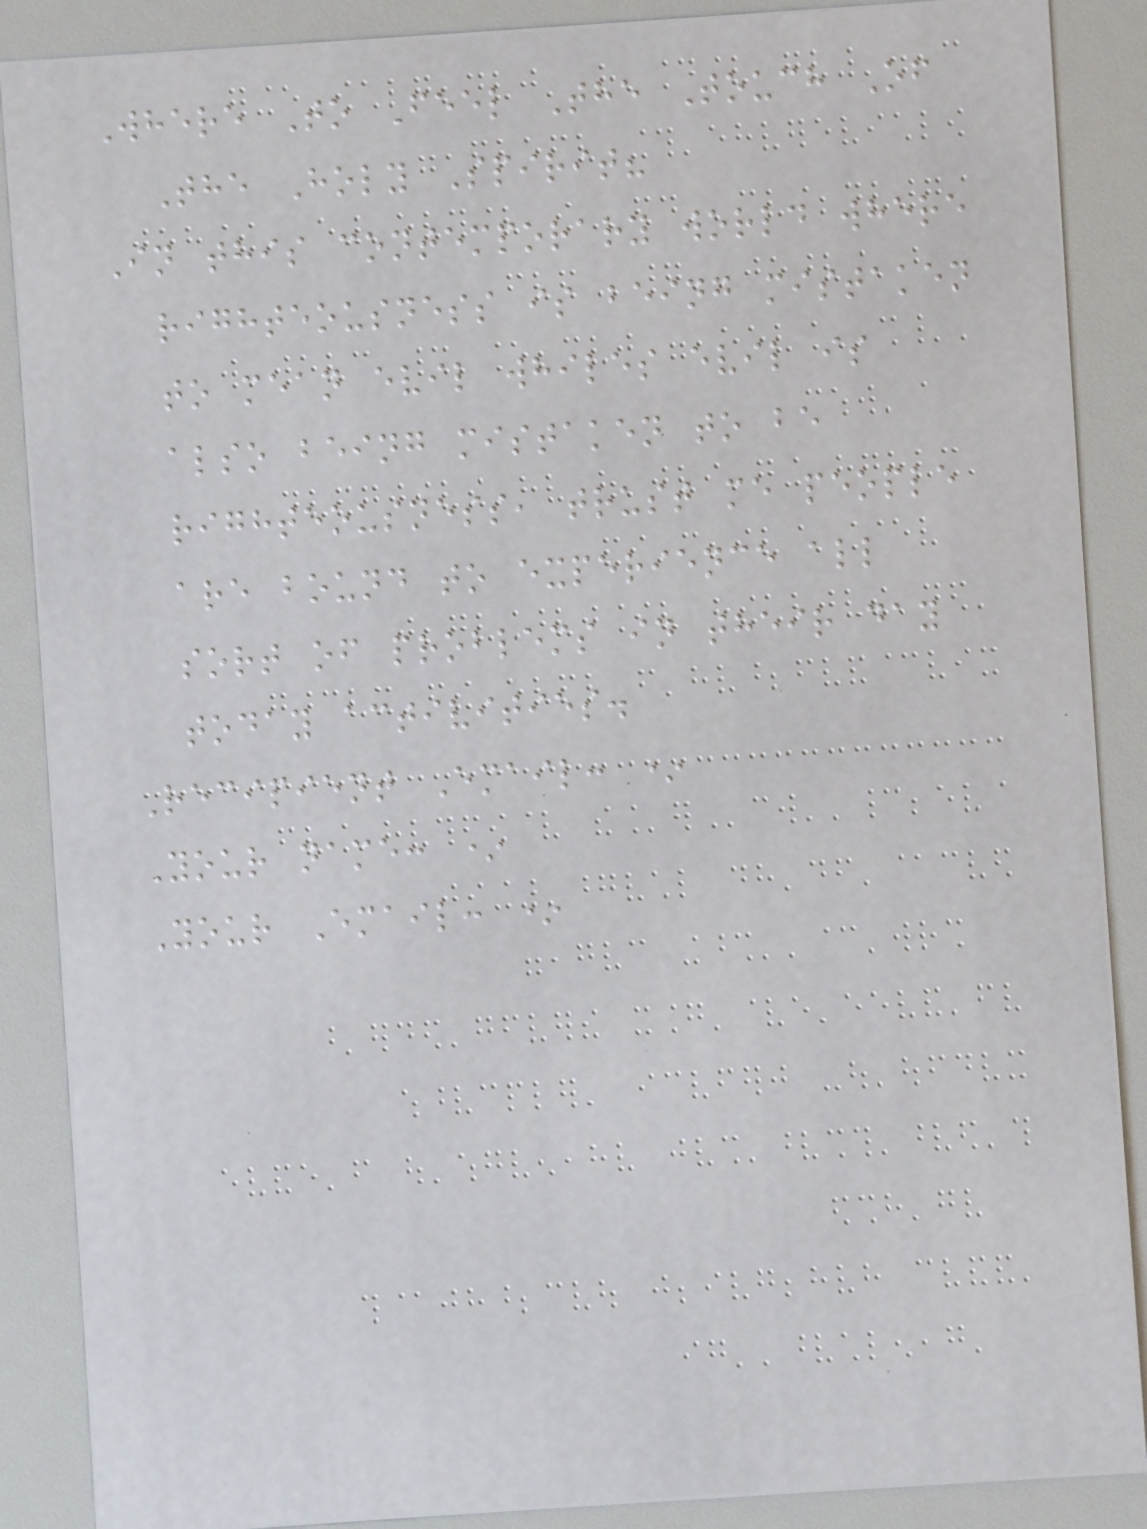Where To Feel The Touch Of
The Holy Spirit?
In this contemporary world where
righteousness is being mistaken
to mean evil whiles evil is
also being mistaken to be
righteousness, trust me people
are bound to experience all
sort of problems in their day
today activities.
Recipient Email: *
Your name: *
Your Email: *
